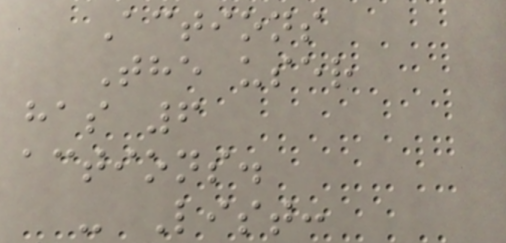Actions
The user
has 6
actions.
- List:
